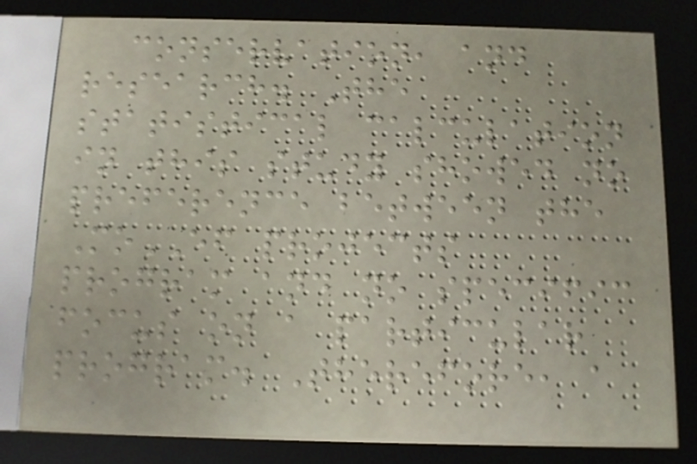conservation, and
research. The
statistical calculation
in this study showed no
preference between the
MoEF projects
program and no specific
focus on a particular
program. Therefore, a
